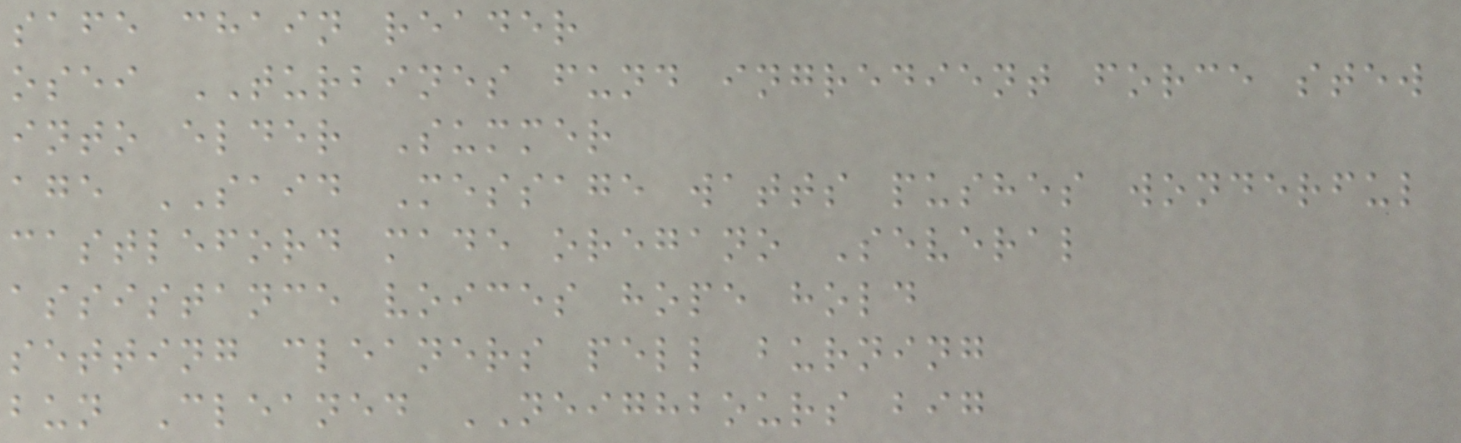safe chain reader
osei TURBINES fund ingredient force stew
into elder Summer
age SAID Message watts pushes wonderful
castleford made oregano Several
assistance voices hope hold
setting cleaners pell burning
bun Cleaned NEIGHBOURS big
